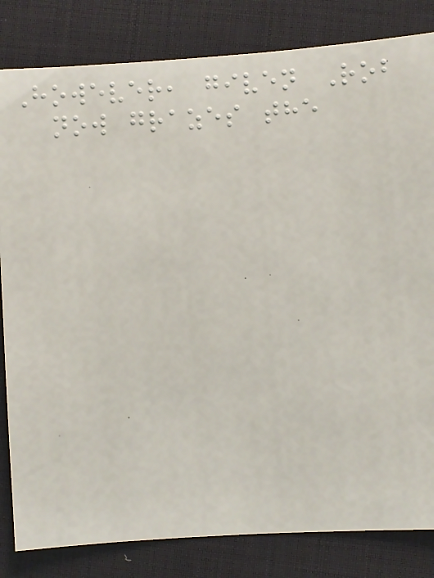However, given Rob
now grazes the
